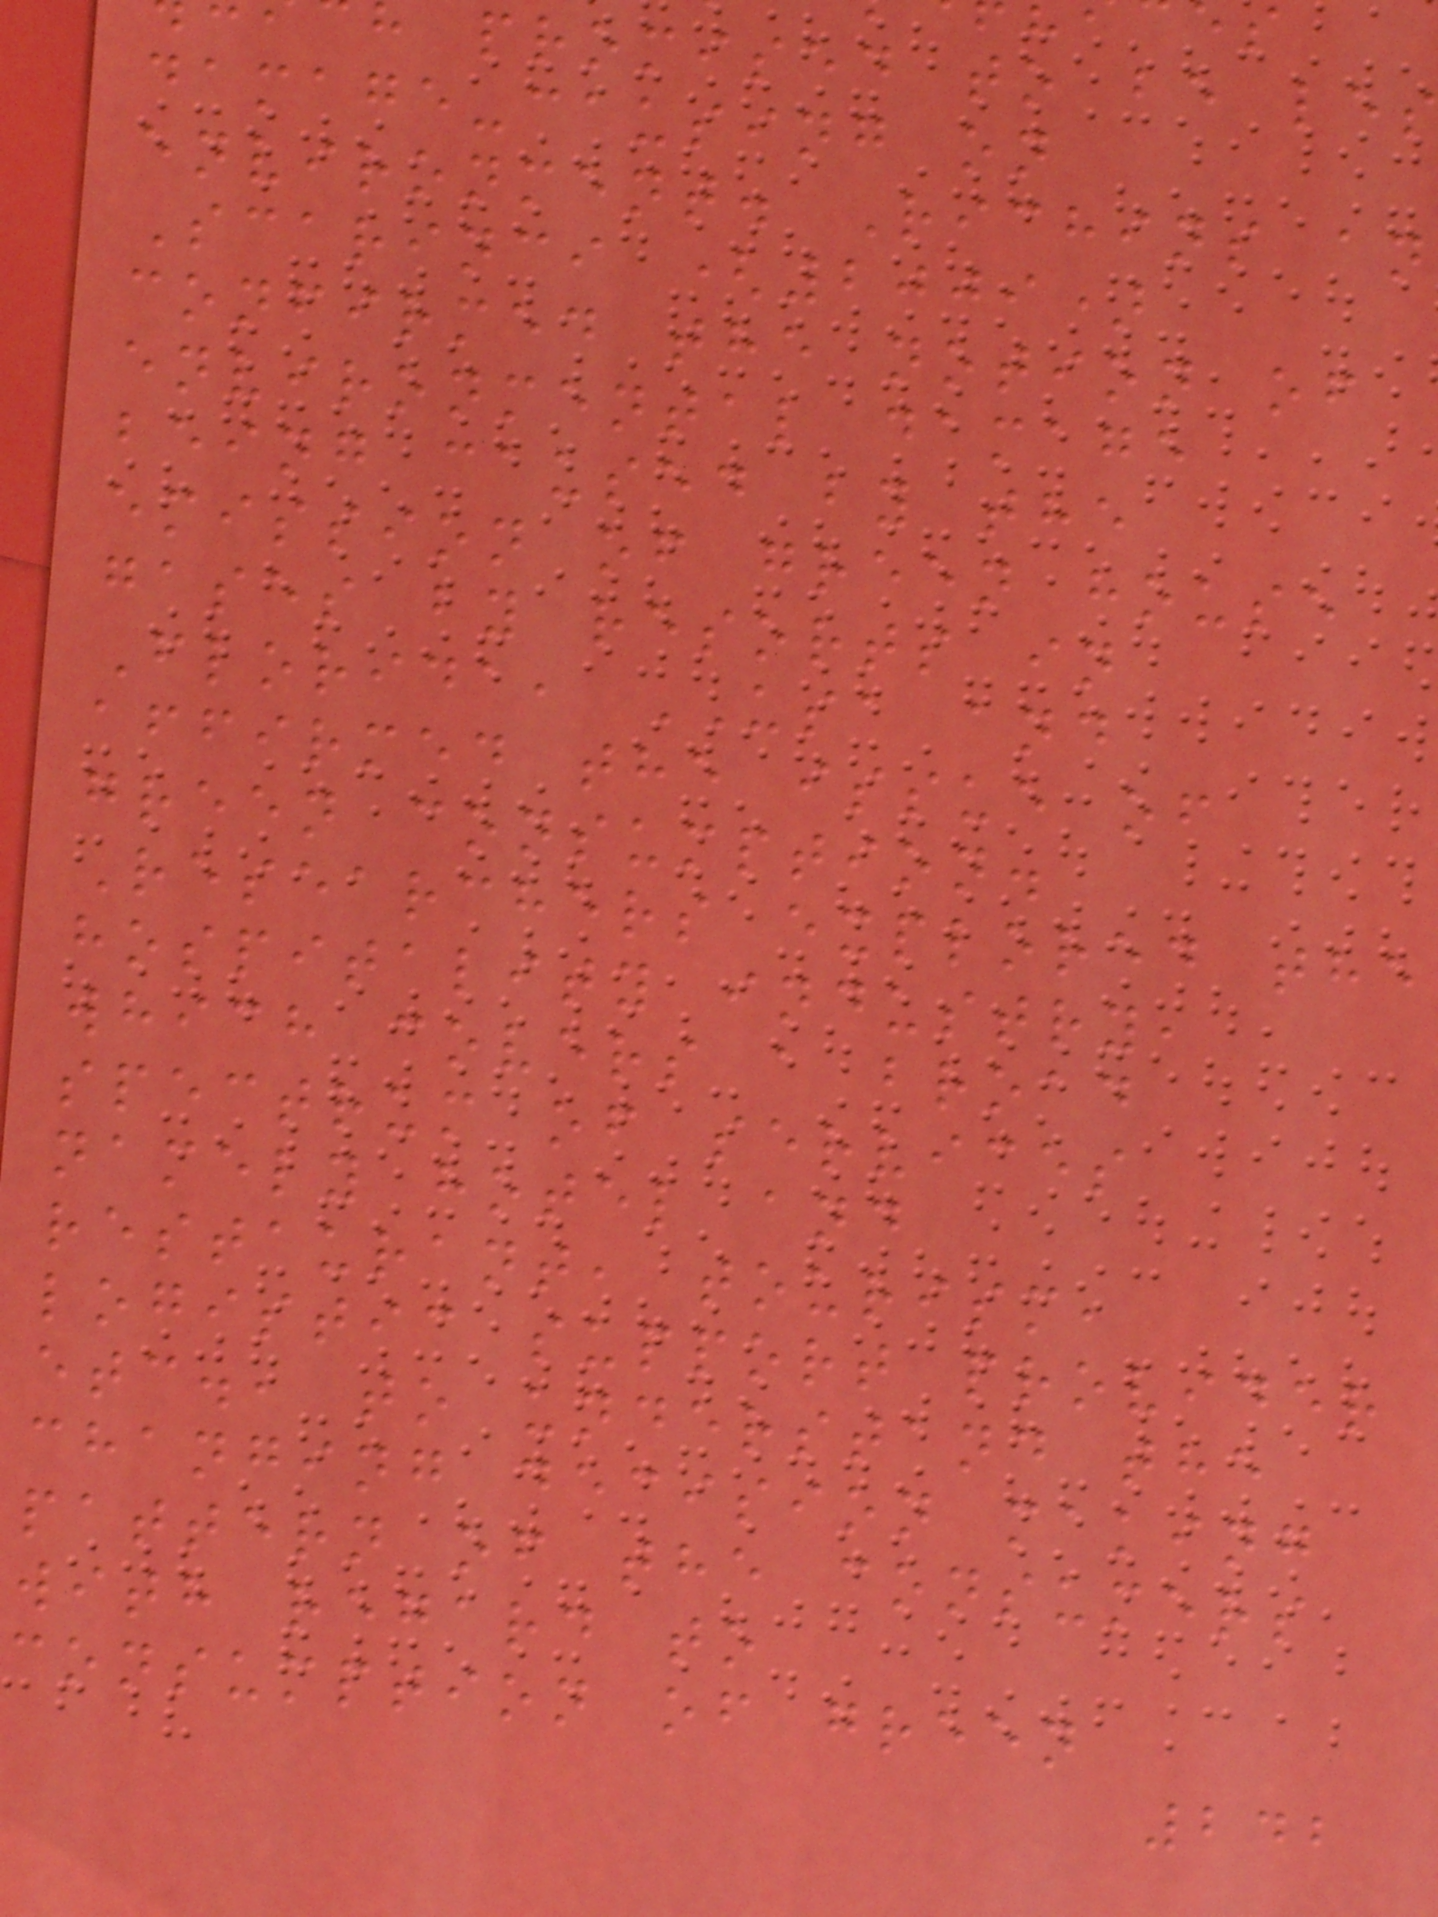promised to be les
damage-causing on
environment. Richins an
Scarinci (2009)
confirmed the notion of
environmental damage
being caused by the
emission of green house
gases by resorts in
Florida, USA and
affirmed the issue of
green consumption.
Researchers explored the
hospitality industry,
which covers a broad
spectrum of services
namely hotel and
restaurant, tourism,
logistic support provider
etc., to understand the
changing decision making
pattern of the consumers
with regard to
consumption of green
242
